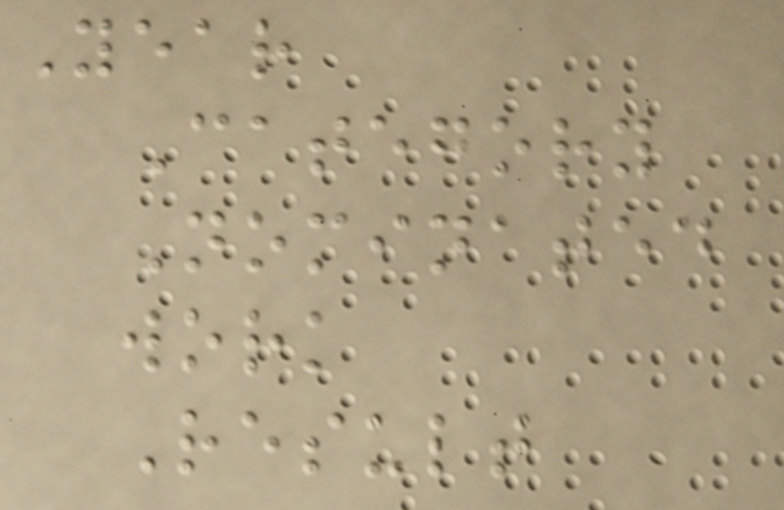Year
Category
Nominated
work
Result
